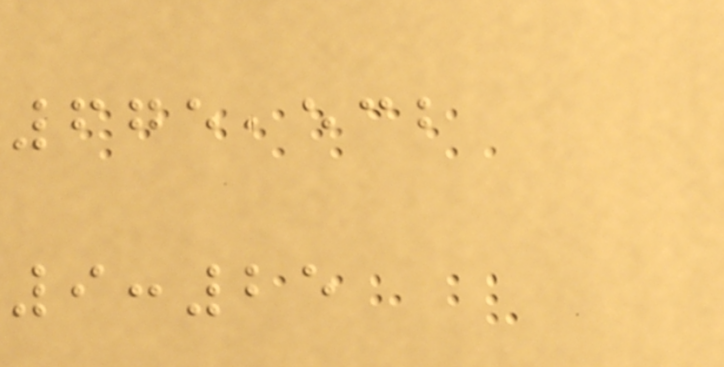675,532
9:25
